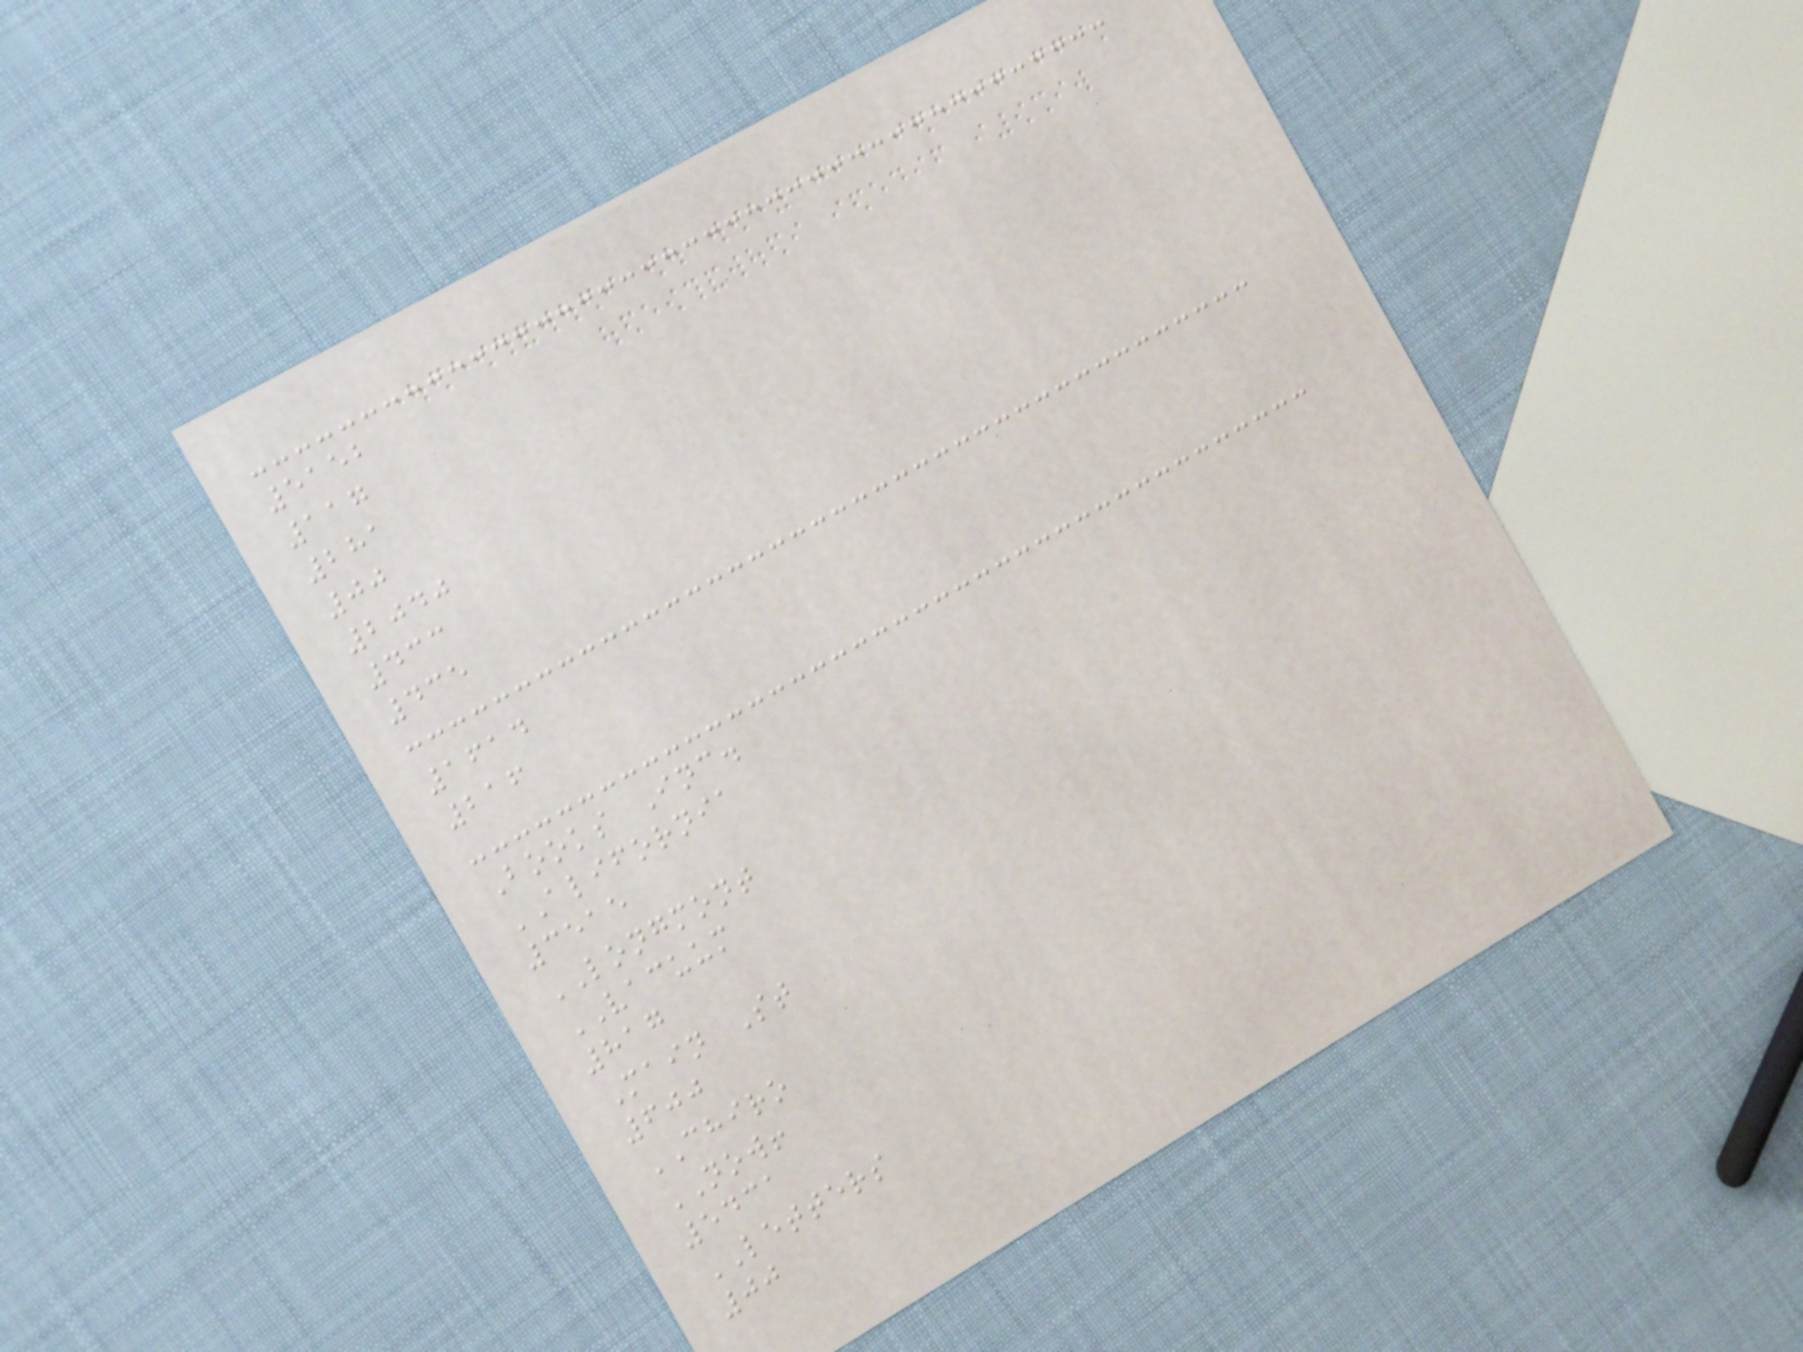5152
117
281
00
2040
433
435
1614
216
Books Inc.
ALIFORNIA
3515
LONGMONT
VACUUM
817
Main St
600
CHIRO
NOW!
5431
LETTERS
00
